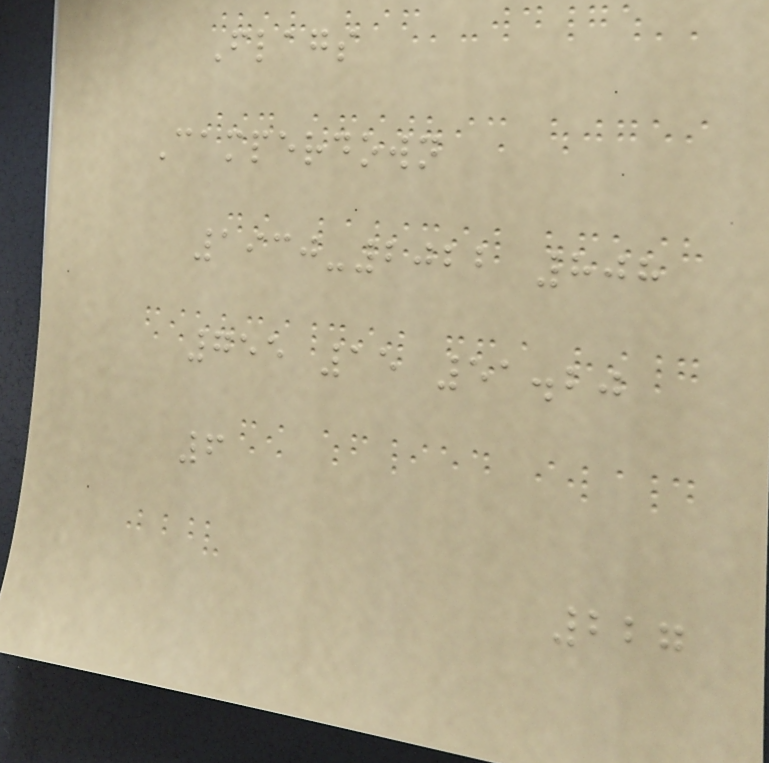Flags
Camperdown
1930-2022 808
755 15 51.20
6
227
